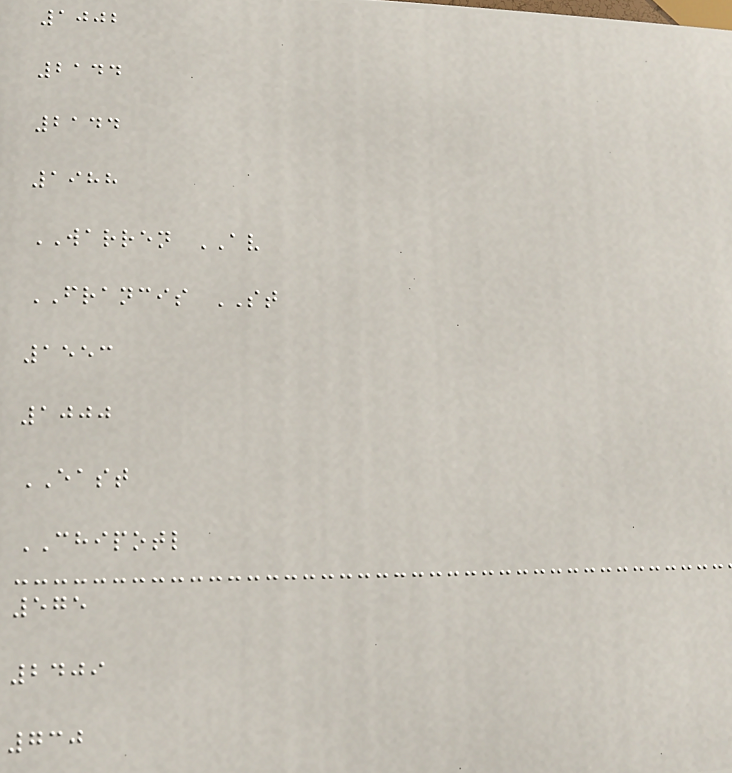1002
2144
2144
1988
WARREN AV
FRANCIS ST
1553
1000
EAST
CHIPOTL
575
2409
730
